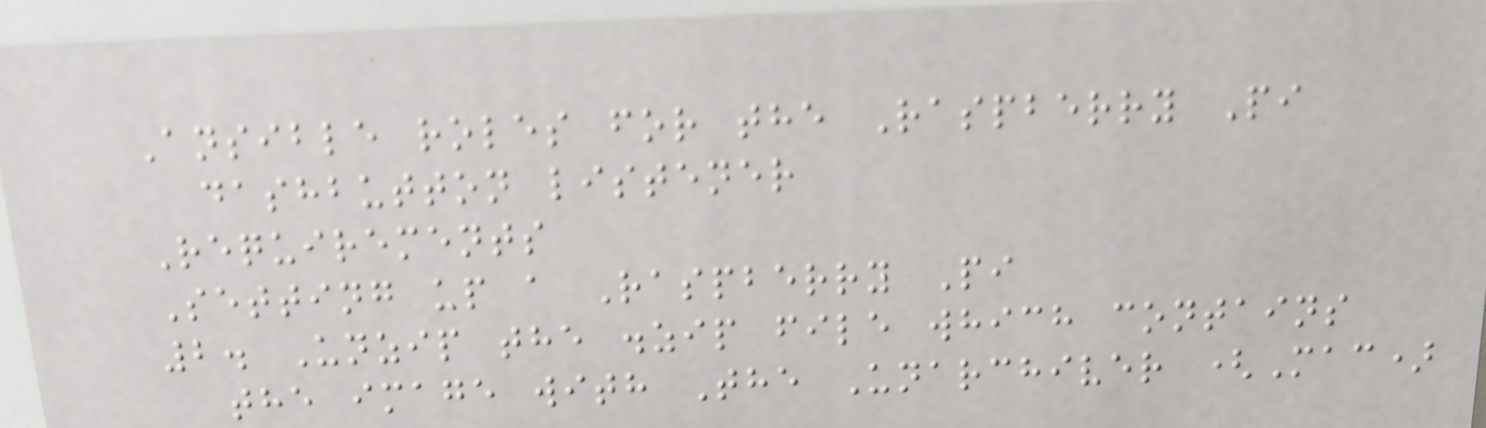Ansible roles for the Raspberry Pi
dashbutton listener
Requirements
Setting up a Raspberry Pi
2. Unzip the .zip file which contains
the image with The Unarchiver (Mac)
